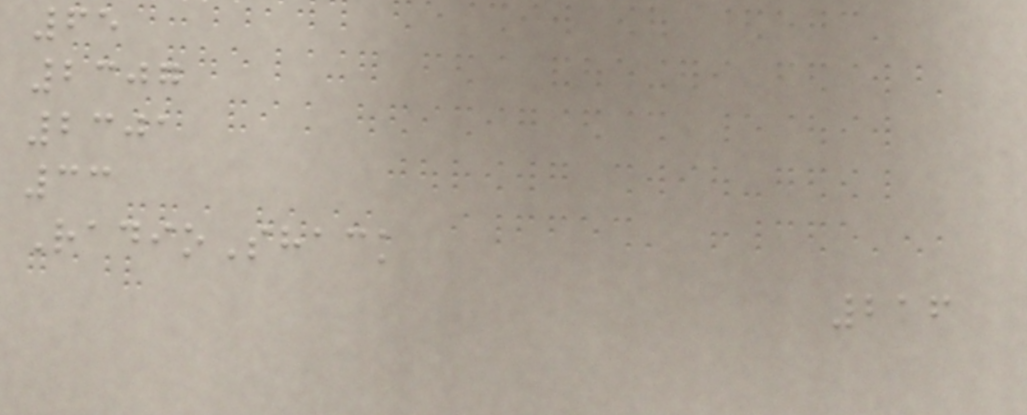65
2307
2301
33
RadioShack
216
